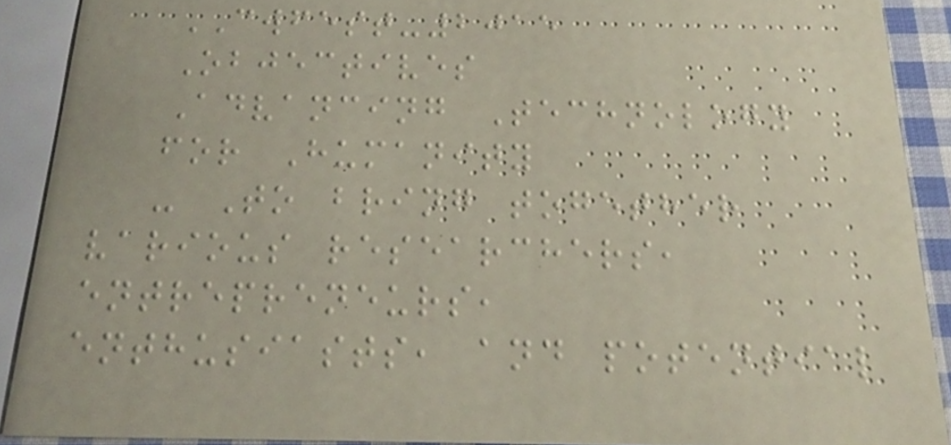CWFEST-2015
Objectives
Advancing Technology
for Humanity
- To bring together
various researchers,
entrepreneurs,
enthusiasts, and potential
